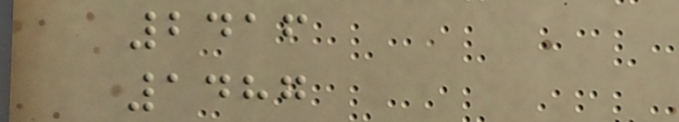2416
1487
